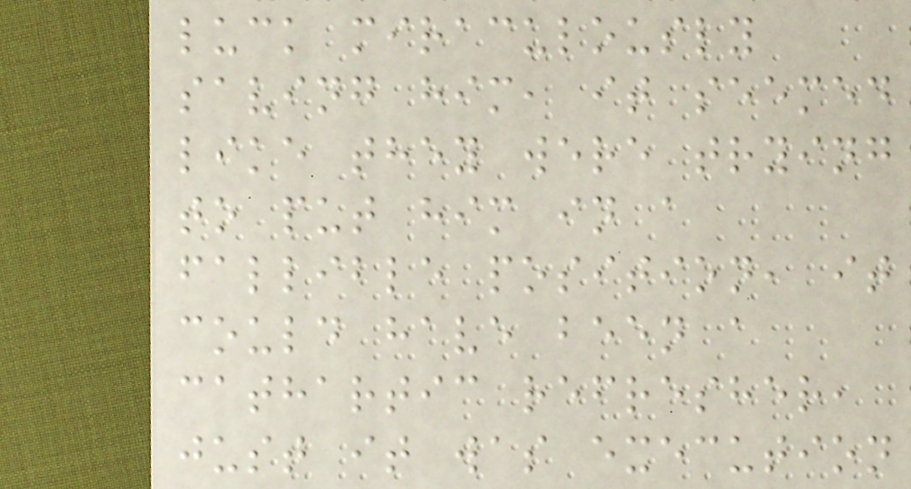luck miraculously
saving him, it seemed
like they were trying
to put him in a
fallible position, it
could have been a
cathartic refresher,
just it was execution
